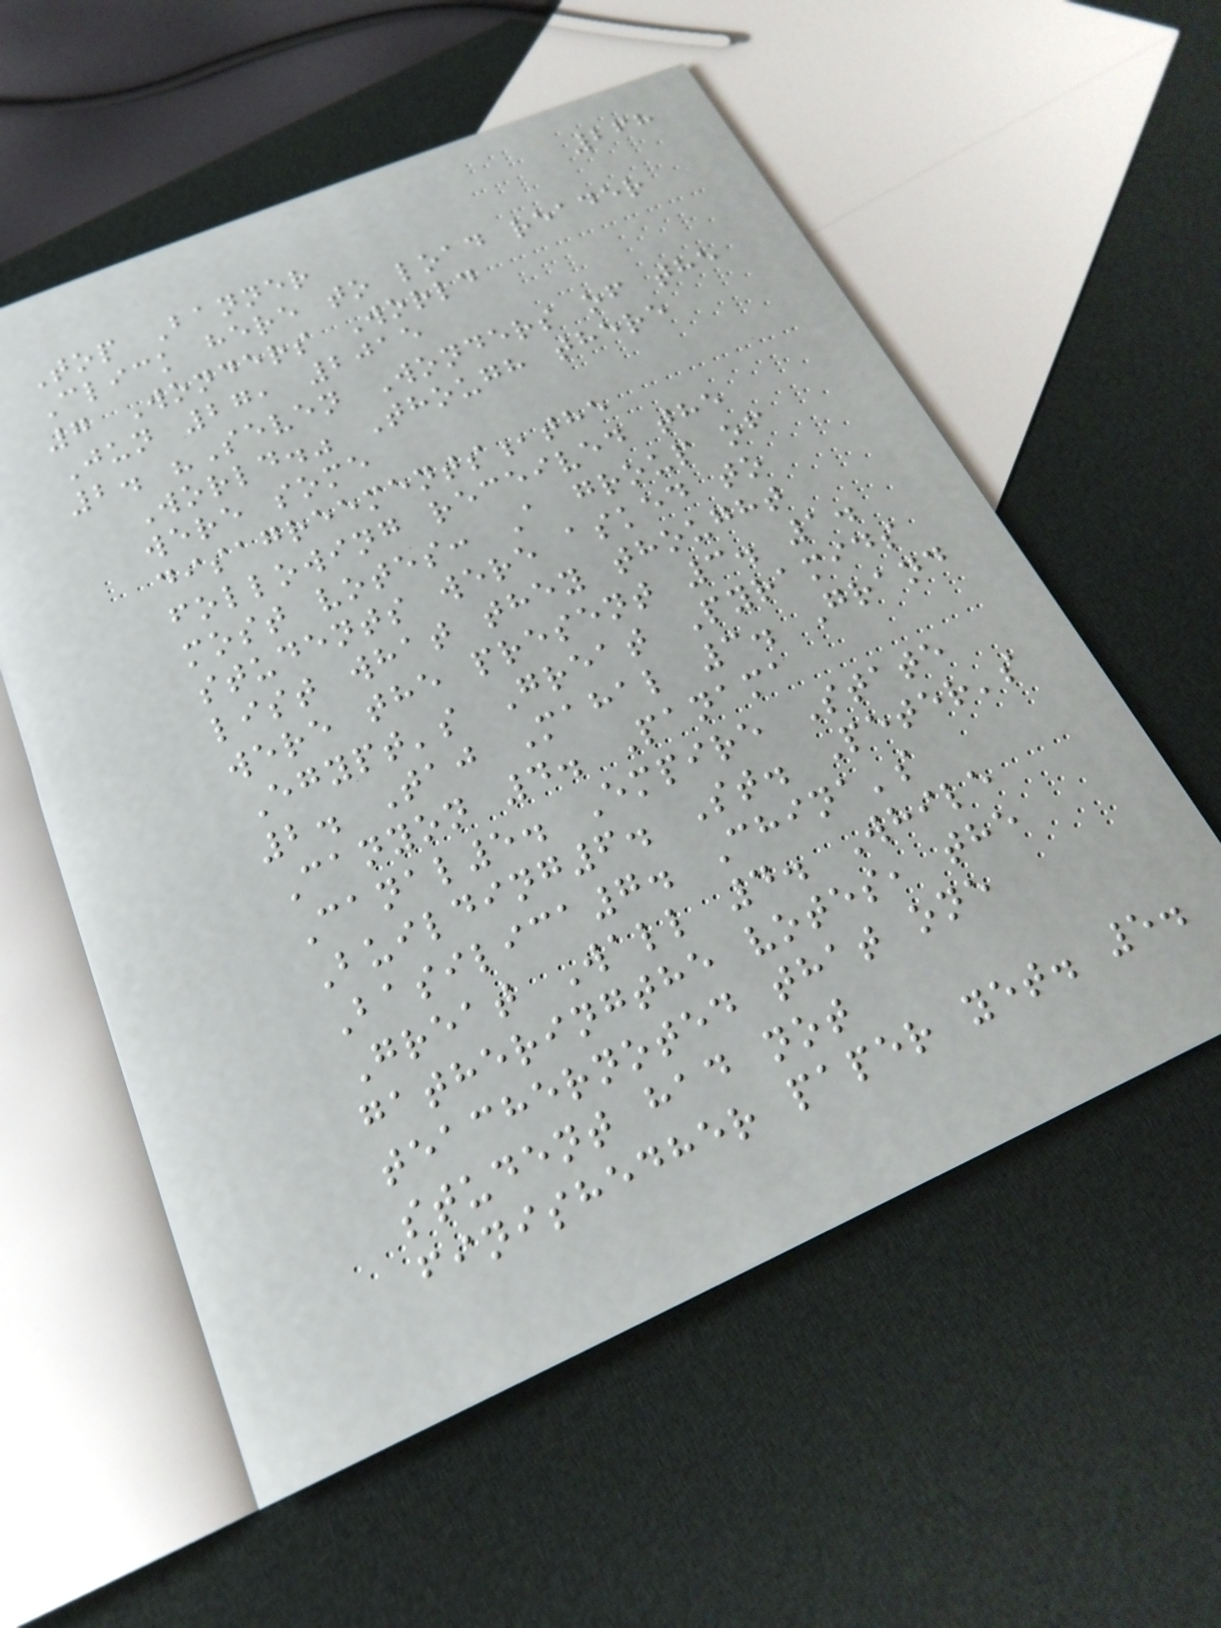268
Top Banner
Click here to load reader
7 Wonders World
Jun 27, 2015
2. "Seven Wonders of the
World." Though there
were some
disagreements,the
following received the
most votes: A group of
students were asked to
list what they thought
were the present 3. 1.
Egypt's Great Pyramids
2. Taj Mahal 3. Grand
Canyon 4. Panama
Canal5. Empire State
Building6. St. Peter's
Basilica7. China's
Great Wall 4. While
gatheringthe votes, the
teachernoted that one
student had not
finishedher paper yet. 5.
